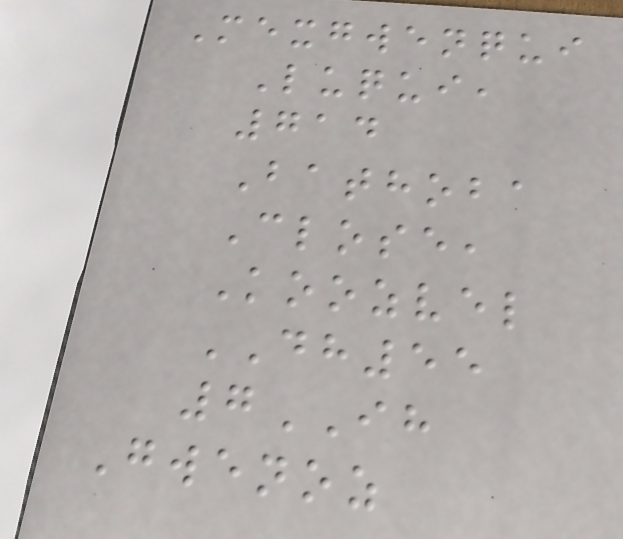Mexgwenqui
Luqui,
714
Bathoba
Close,
Koozvel
DH55
7IH
Gwenoz
